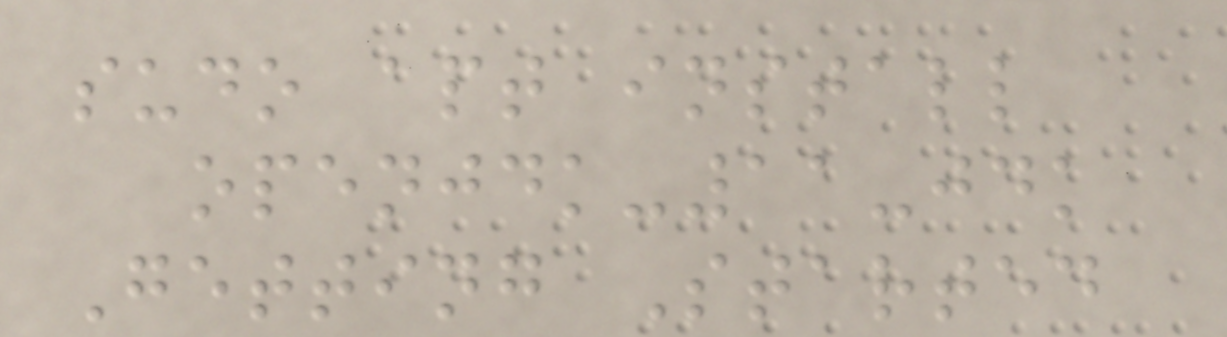sudo apt install
openjdk-11-jdk
Getting Started
